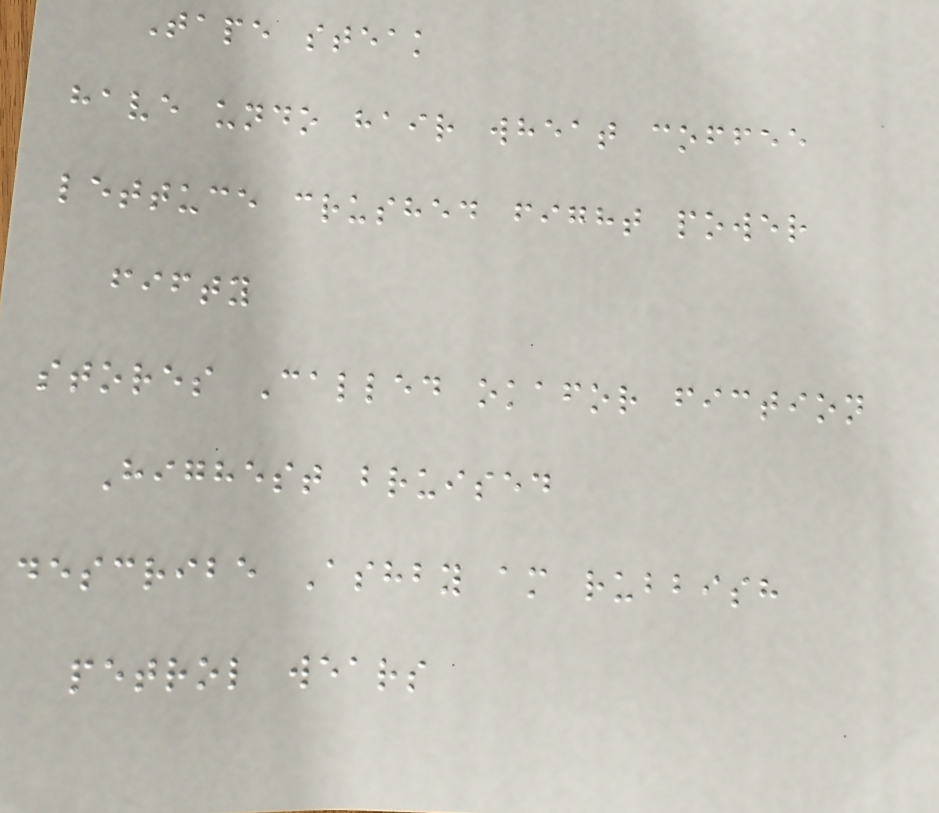Tape steak
have undo hair wheat coffee
lettuce crushed fight power
fifty
stores Called okafor fiction
Highest bruised
describe Ashby am rubbish
petrol wears
